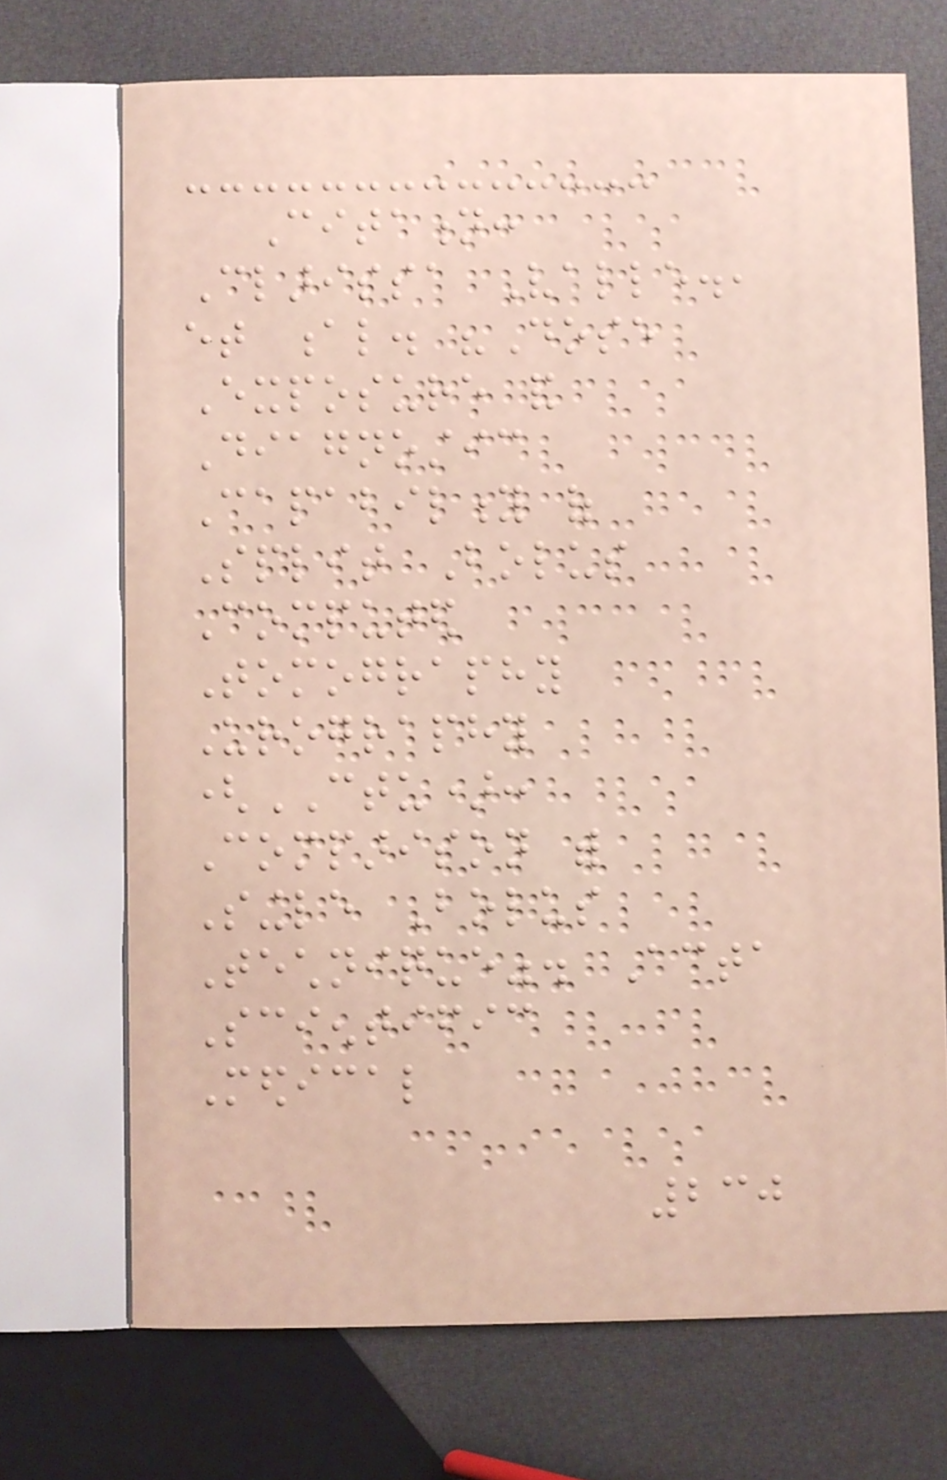Citation:
Clarissa Valle.,
et al. "Dose
Exposure and
Diagnostic
Capability of
Split Bolus
Computed
Tomography
Urography
(CTU):
Comparison with
Single Bolus
Technique". Acta
Scientific
Medical
230
